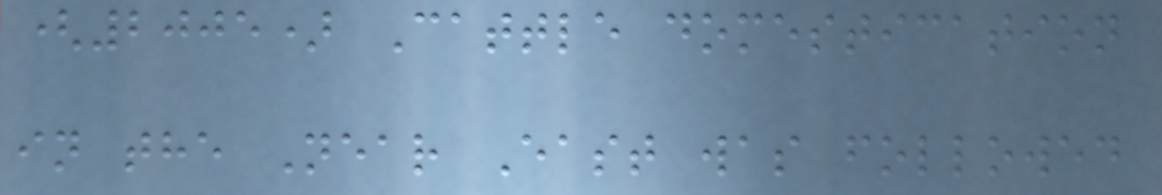(2005) Cattle domestication
in the Near East was followed
